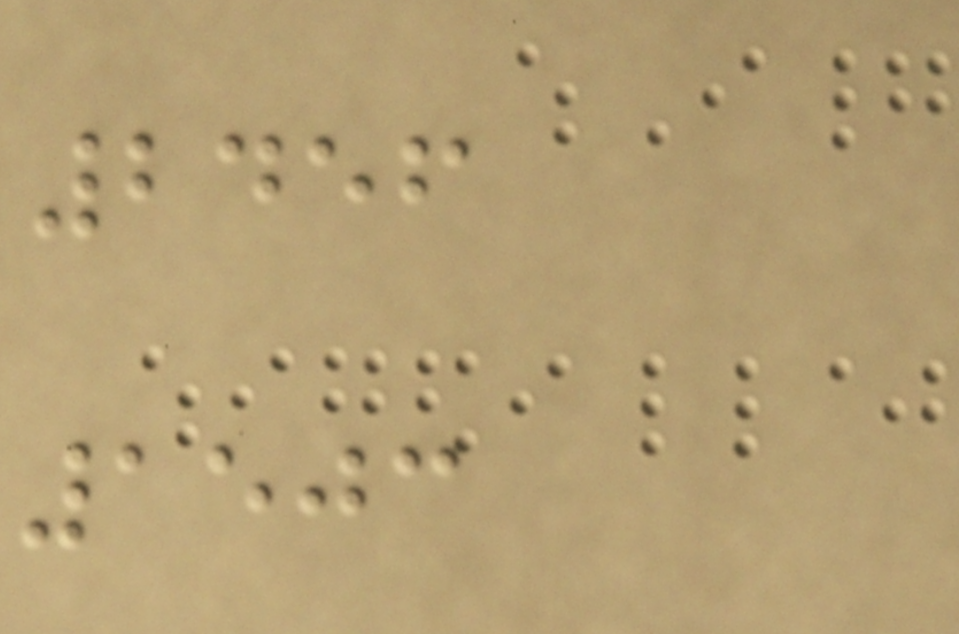2456
1503
